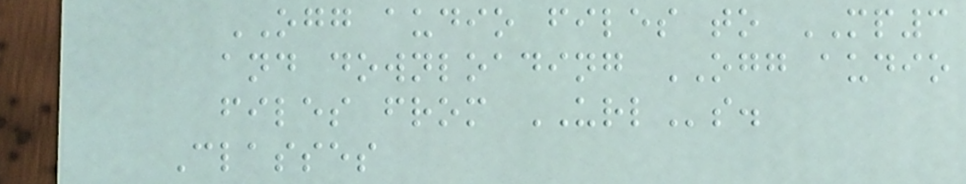OGG audio files to MP3
and downloading OGG audio
files from URLs.
Classes
